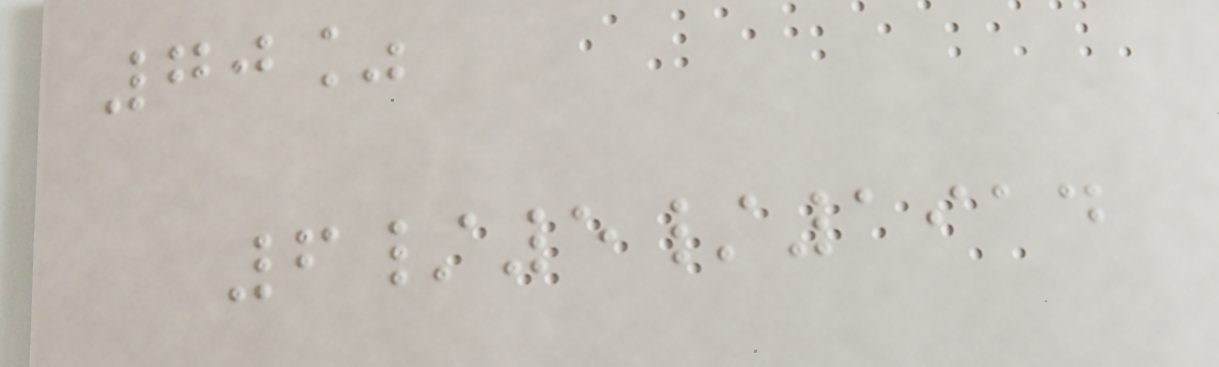70%
6/5/1914
